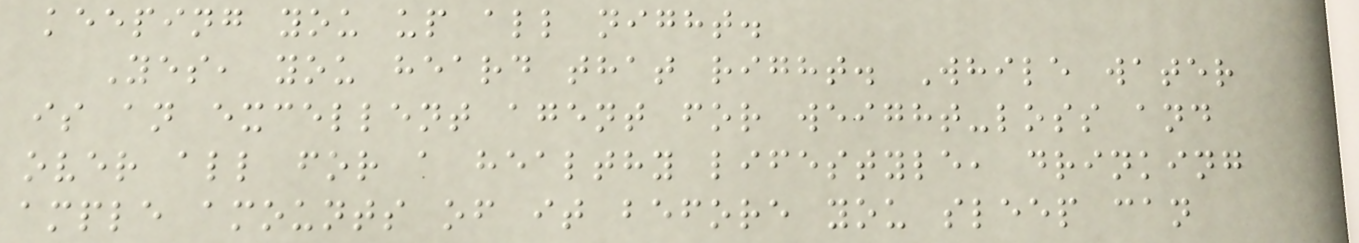keeping you up all night.
Yes, you heard that right. While water
is an excellent agent for weight-loss and
over all for a healthy lifestyle, drinking
ample amounts of it before you sleep can
